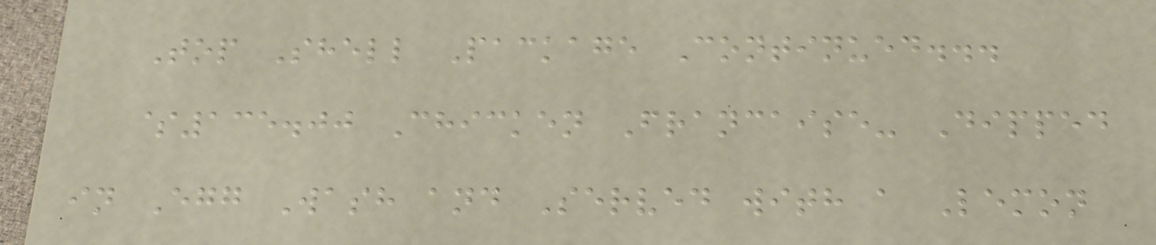Top Shell Package Continued...
$135.00 Chicken Francaise- Dipped
in Egg Wash and Served with a Lemon
